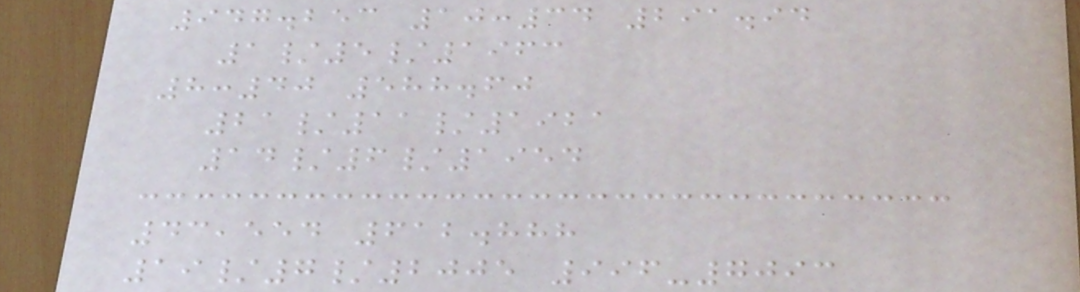947.253 10:34 291.94
1/5/1963
8:40 588.60
21/11/1921
14/6/1954
43,554 612.888
19/7/2005 996-7093
